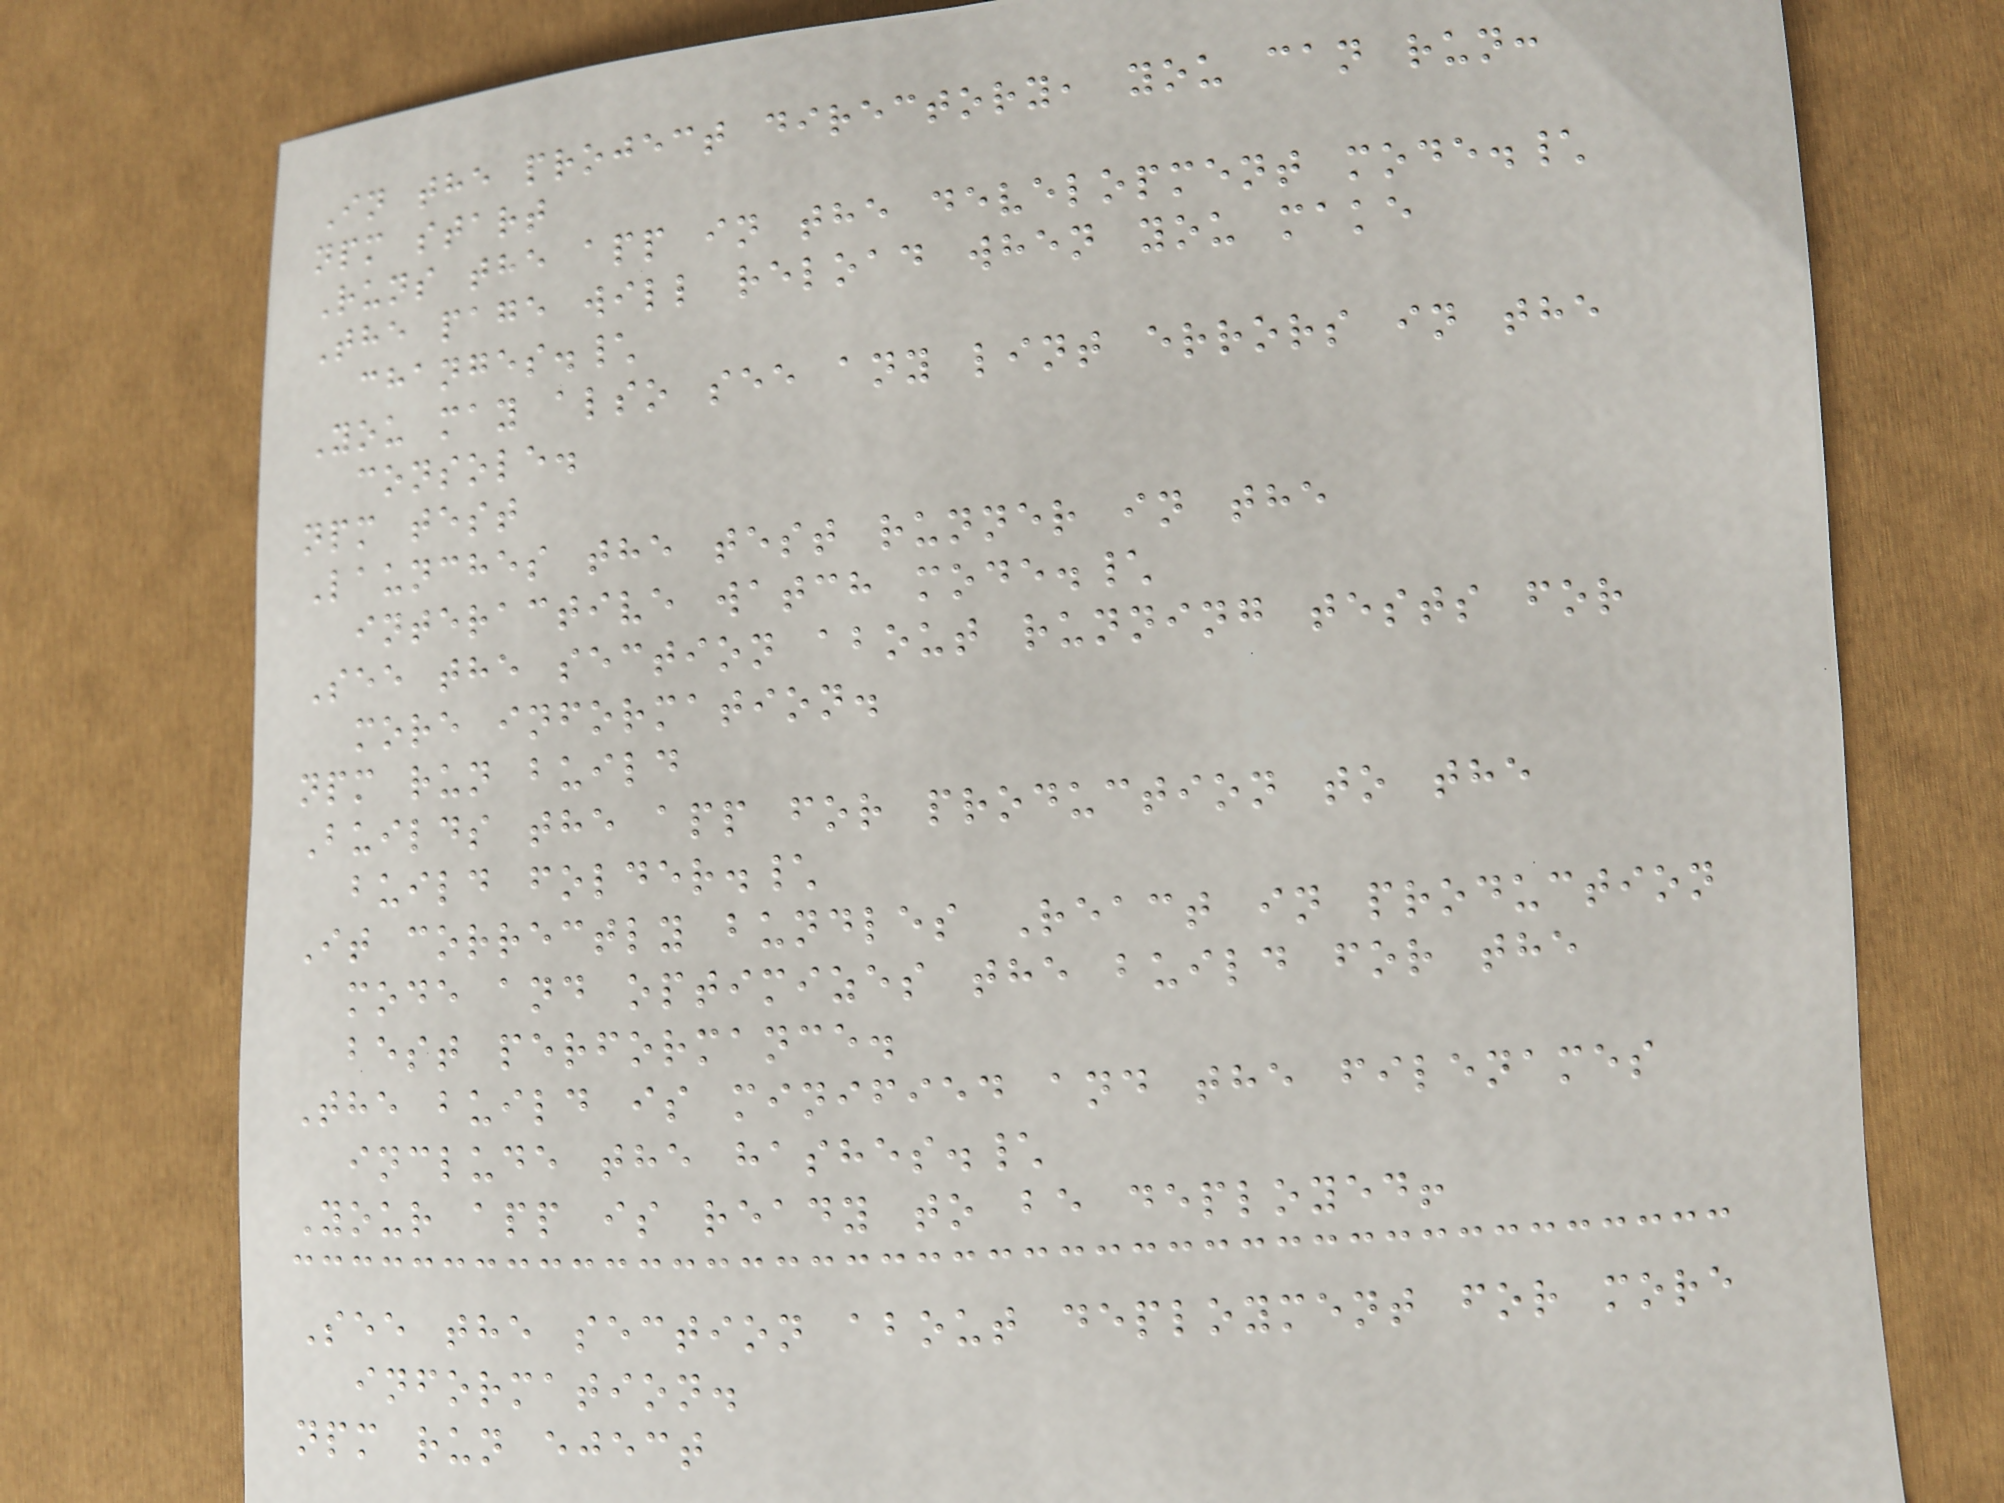In the project directory, you can run:
npm start
Runs the app in the development mode.\
The page will reload when you make
changes.\
You may also see any lint errors in the
console.
npm test
Launches the test runner in the
interactive watch mode.\
See the section about running tests for
more information.
npm run build
Builds the app for production to the
build folder.\
It correctly bundles React in production
mode and optimizes the build for the
best performance.
The build is minified and the filenames
include the hashes.\
Your app is ready to be deployed!
See the section about deployment for more
information.
npm run eject
